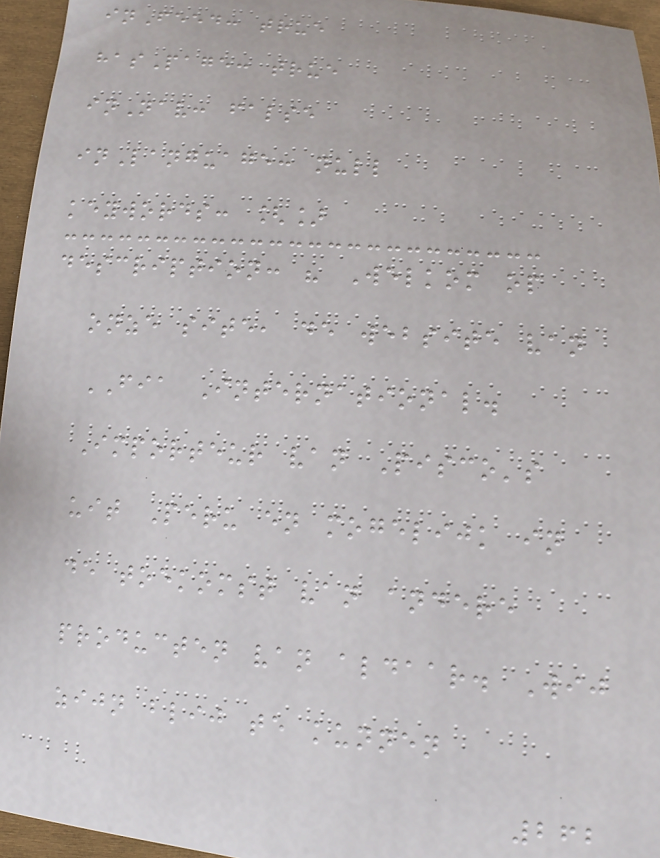inFeed: true
hasPage: true
inNav: false
inLanguage: null
keywords: []
description: " Welkom op
onze site, de website van
FIA International.
Importeur van Pisco's
uit Peru en mogelijk in
de toekomst van andere
producten van aldaar. Wij
zijn blij te kunnen
262
